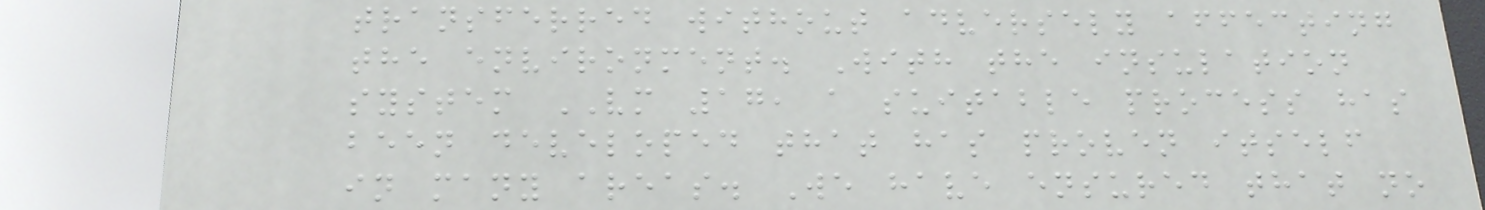transferred without adversely affecting
the environment. With the insulation
system VM 17, a suitable process has
been developed that has proven itself
in many areas. We have ensured that no
